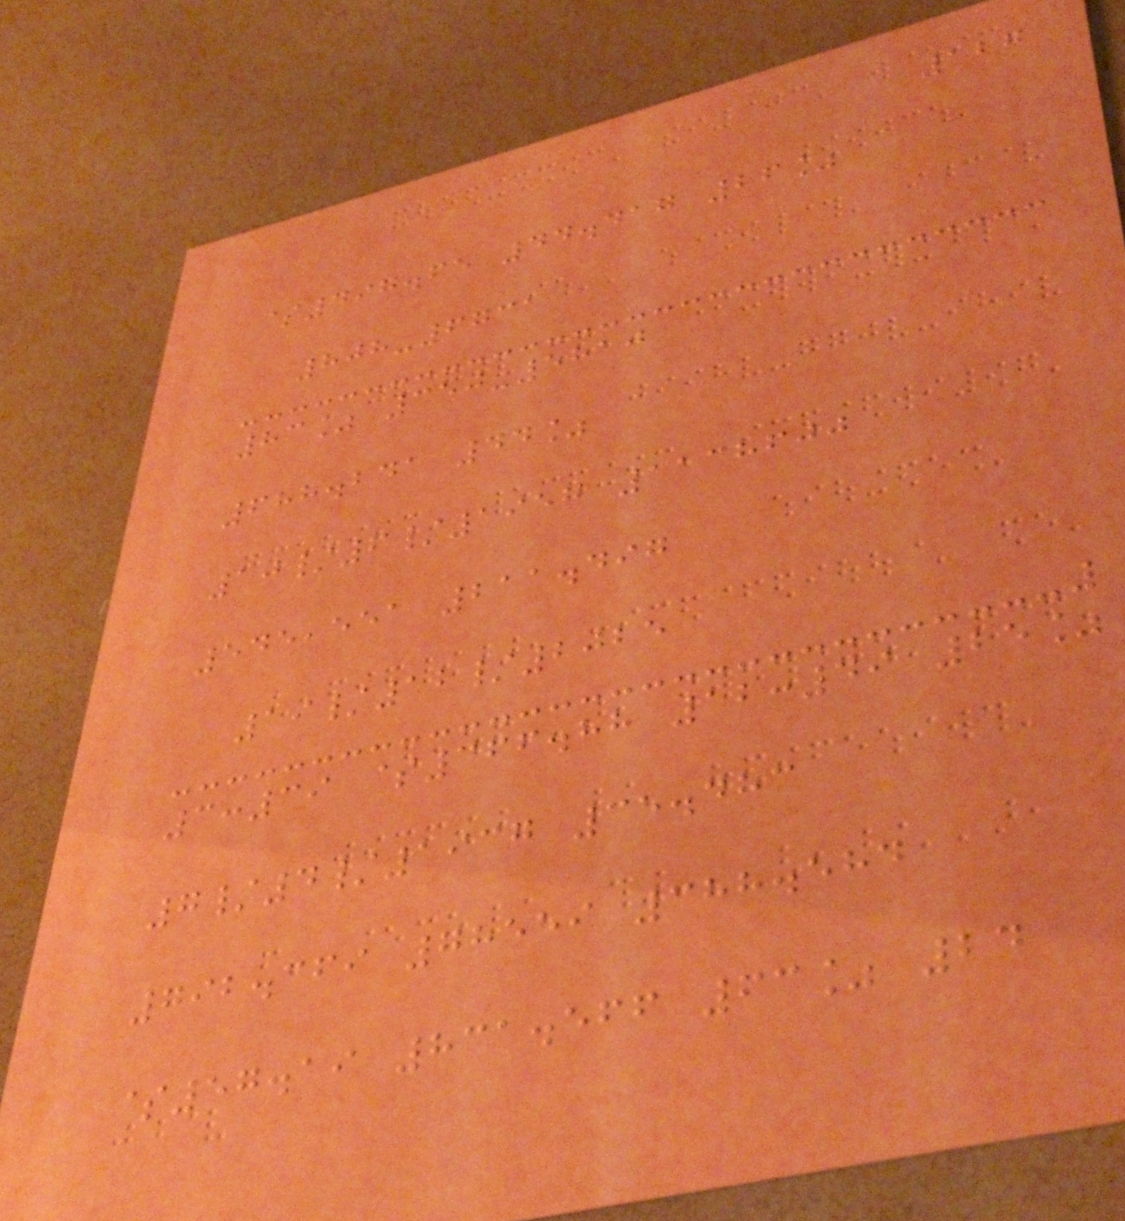127
$497.65 44.417 26%
808-6731
83% 350-5810
688.241 44%
10/6/1957 1138600
545,551 211.497
19/12/2025
3:39 $366.88 12:49 25%
7/4/1937 35.483
792.369 78559 388.584
$57.19 831.566 63% 24
